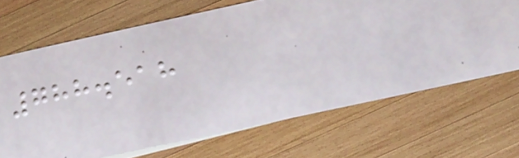788.518
